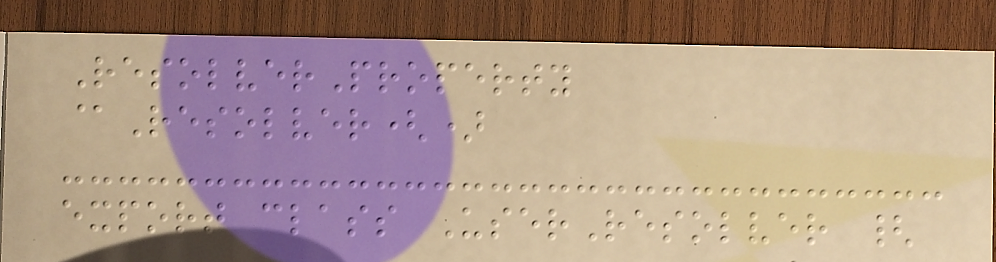ResolverProperty
@Resolver()
export class UserResolver {
